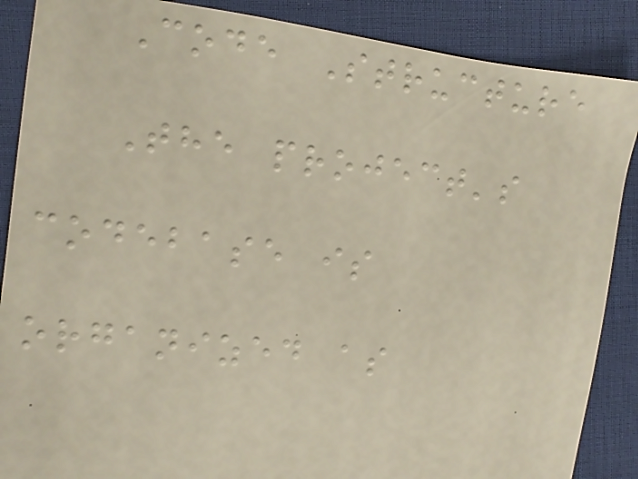Code Structure
The project's
codebase is
organized as
